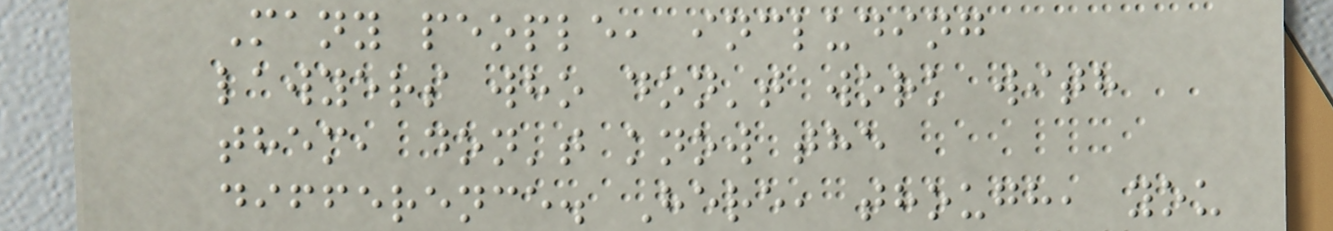Many people, including
lawyers who don't work with
them, don't know the
difference. Here, though, you
